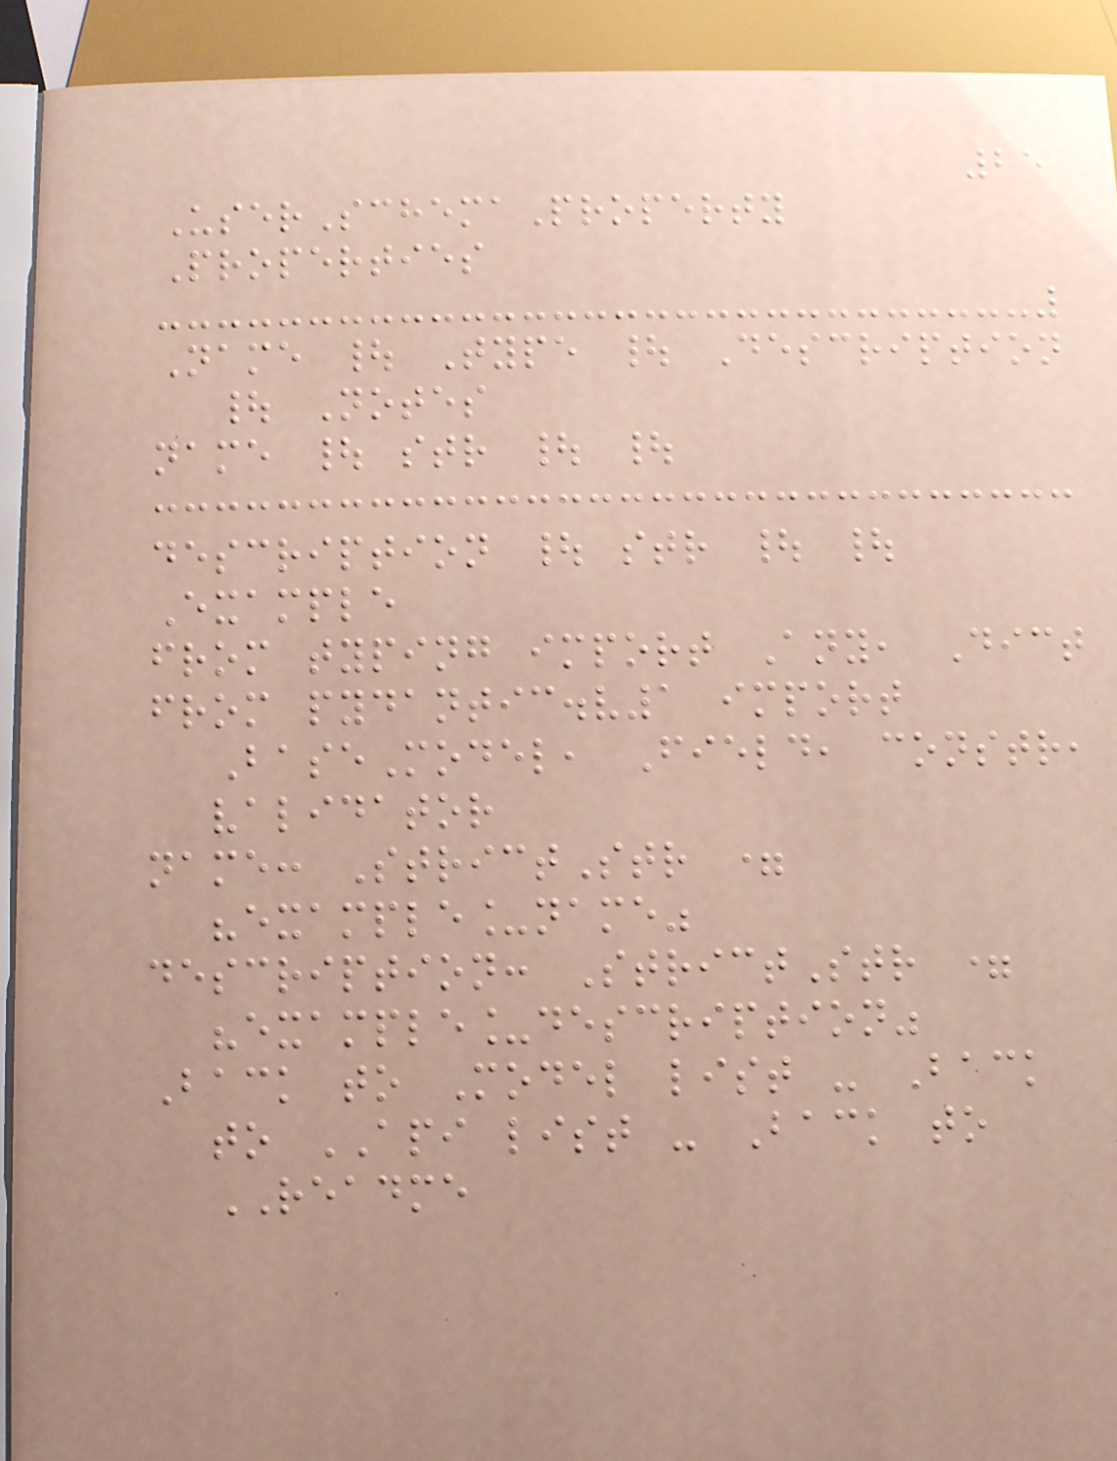25
UserSchemaProperty
Properties
Name | Type | Description
| Notes
name | str | |
description | str | |
Example
from typing import Any, Dict
from pydantic.v1 import
BaseModel, Field, constr,
validator
name: StrictStr =
"example_name"
description: StrictStr =
"example_description"
Back to Model list - Back
to API list - Back to
README
